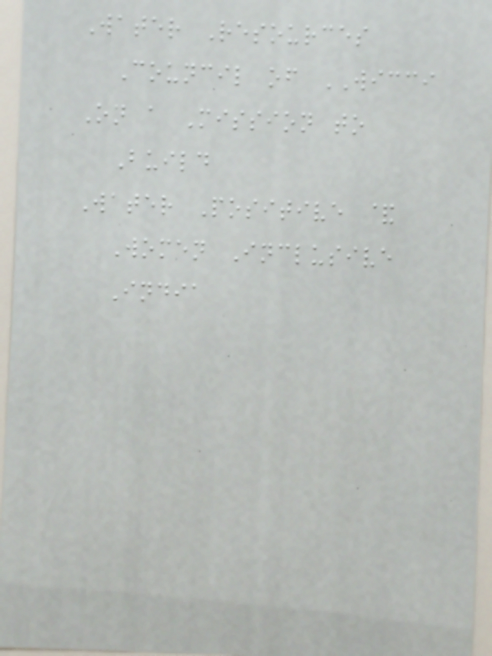Water Resources
Council of WICCI
On a Mission to
Build
Water Positive &
Women Inclusive
India
